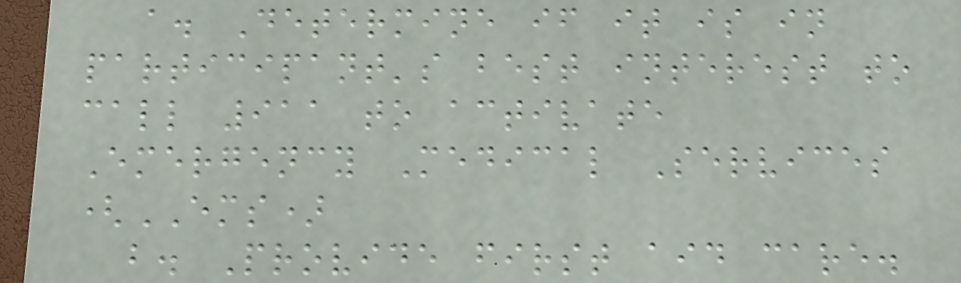a. Determine if it is in
participant's best interest to
call 911 to activate
Emergency Medical Services
(EMS)
b. Provide first aid care.
